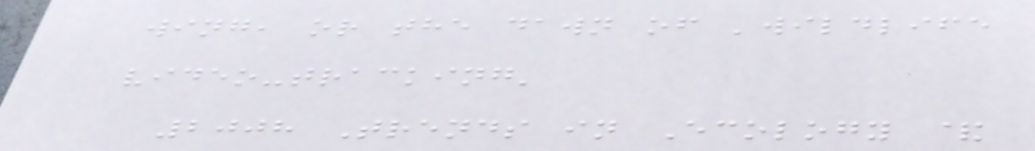wing, or the dawn of 'wildlife
video-tracking'
2008 Trends in Ecology &
